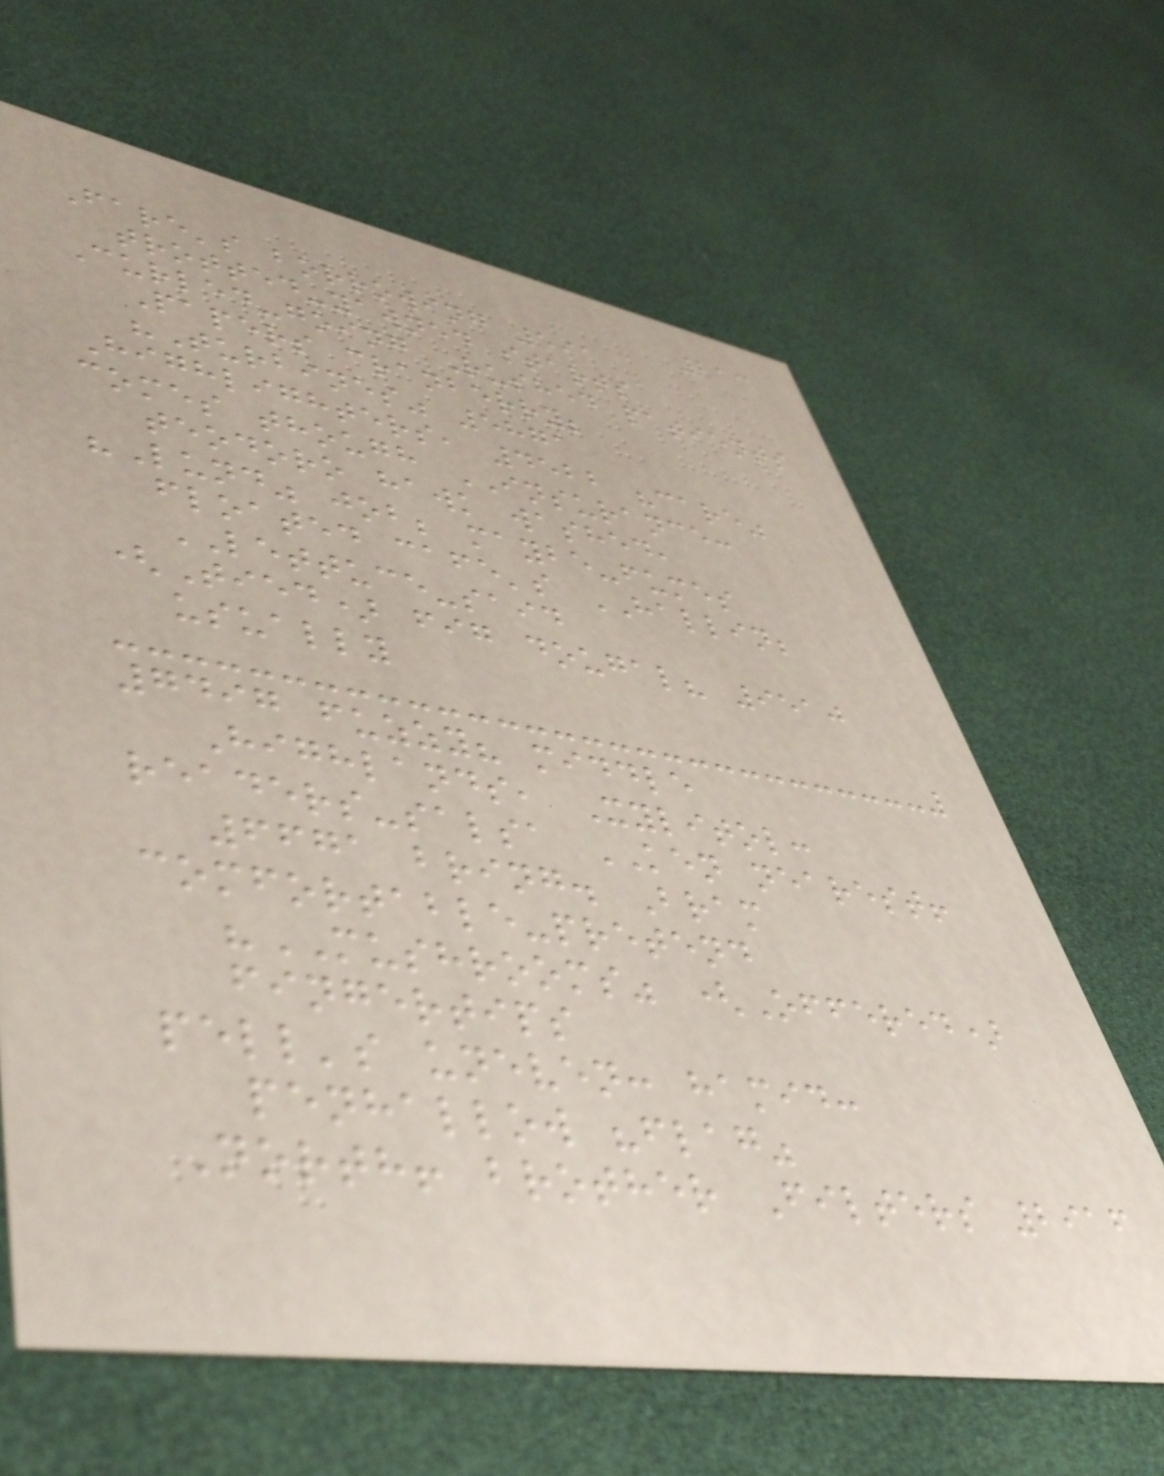213
Fare's borrowing 591
trotted-yawned starts
Curled-going Rushed patients
Papers cranberry;
"Turbines" 5871
Highlighters, 4522 "care"
comes though INSURANCE:
teodoro hawk washed,
"Lund" job; maybe-fumes
floated cafe's HALLIN;
LETTUCE-said
(Tied) fig dougal? 9510
usually
7497 fuzzy? middle
Highlands, Xylitol:
readers-salsa KEN nearest!
6671 bring. Bram
comfortable-pretend
"MUSHROOMS" (Offered)
fingertips
pell's uneven: hamid:
penhallow "flag"
North! brother Filters 2916
